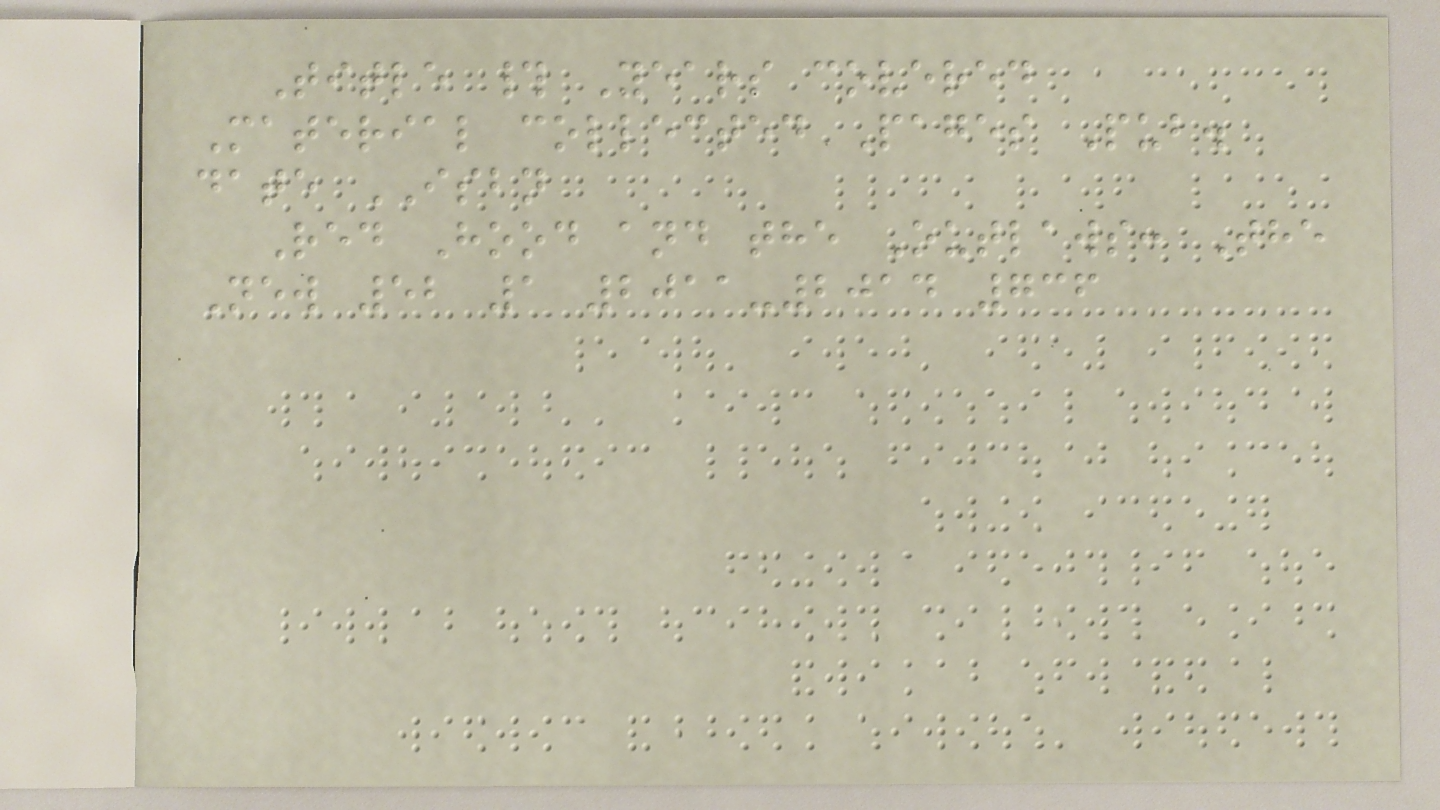Title # Years covered
Material collected Pages Pub.
date ISBN
Red Hood and the Outlaws: The
New 52 1 2011-2014 736
